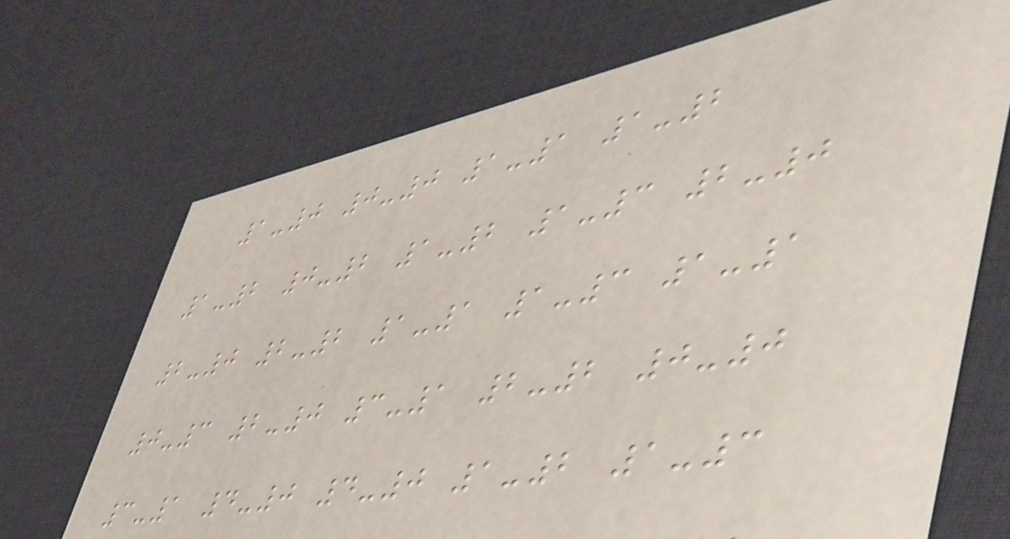1-0 0-0 1-1 1-2
1-2 0-2 1-2 1-3 2-0
2-0 2-2 1-1 1-3 1-1
0-3 2-0 3-1 2-2 0-0
3-1 4-0 4-0 1-2 1-3
